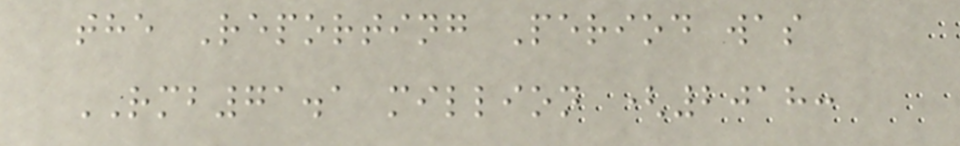the Reporting Period was
RMB71.1 million (2018:
